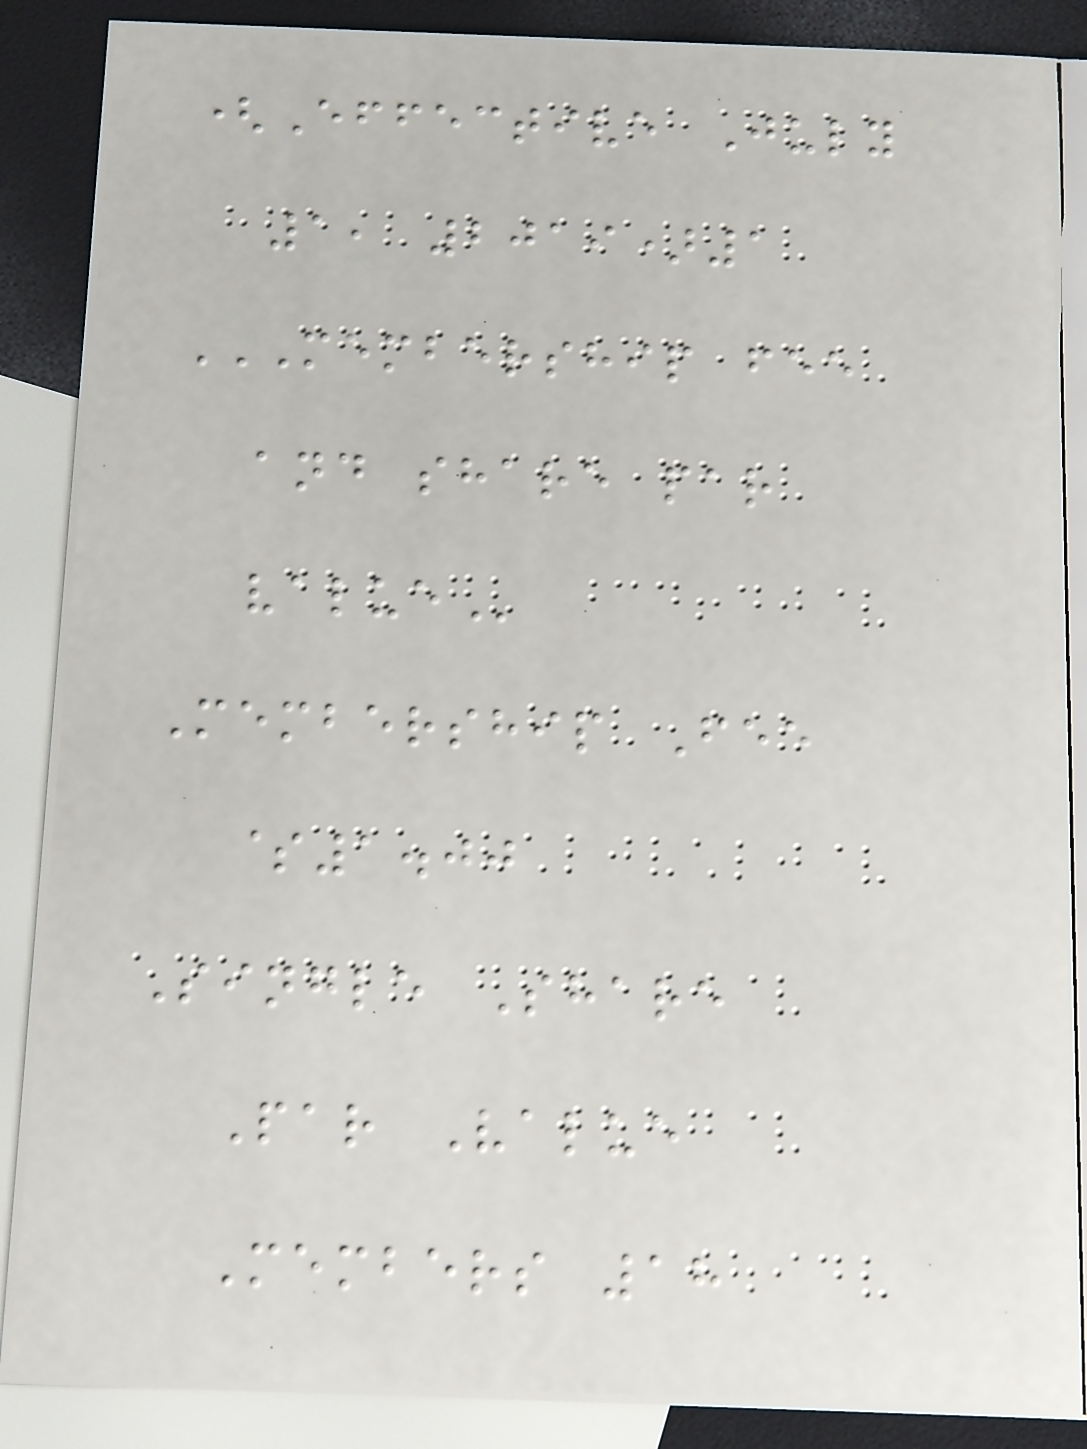(Effective July
1, 2019)1
MEMBERSHIP FEE
AND SHARE PAR
VALUE
Membership Fee
$1.00
Single Share
Par Value
Members 18
